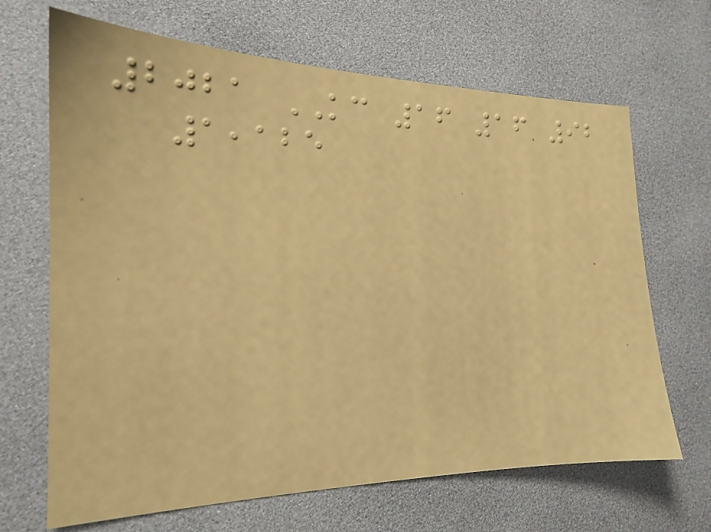2021 KC 16 16 92
1,125
